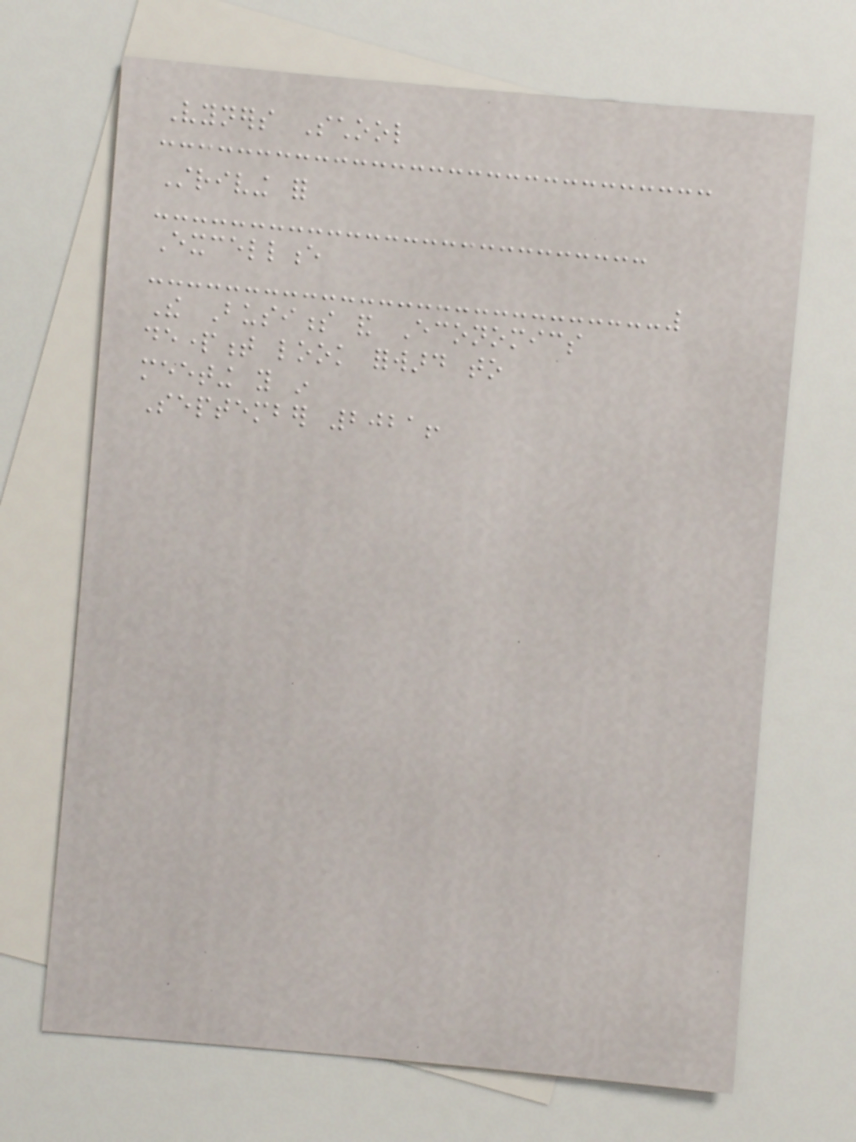Vyners School
Striving for
Excellence
The Business and Economics
department look forward to
meeting you in
September 2021!
